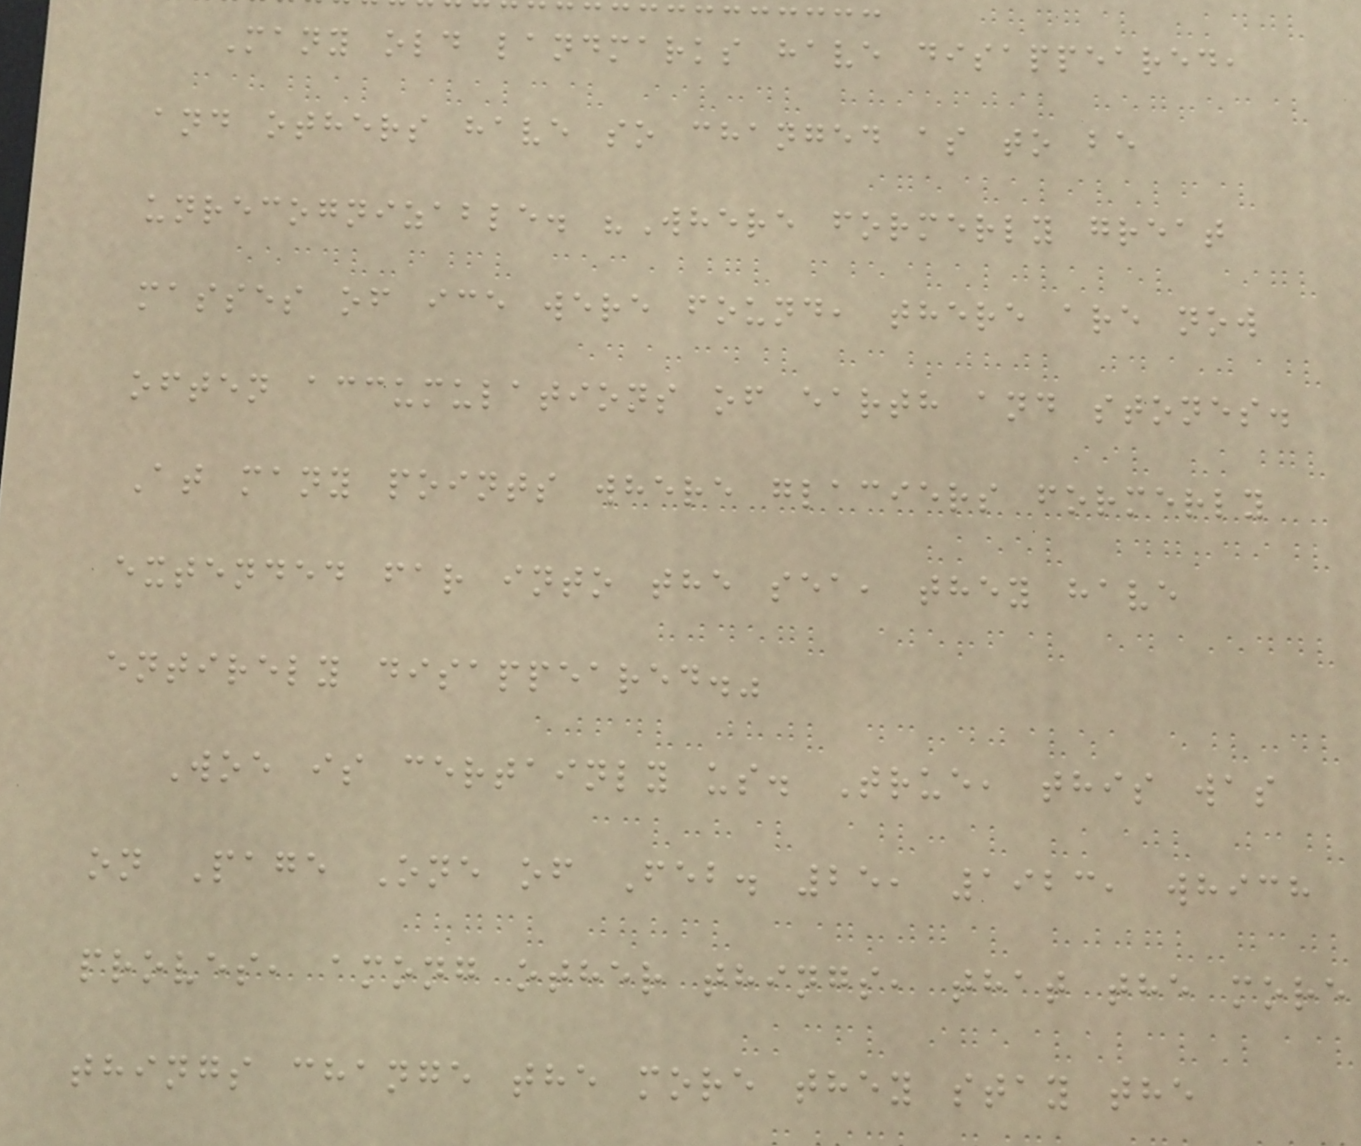Many old landmarks have disappeared,
and others have so changed as to be
unrecognizable. "Where formerly great
masses of ice were found, there are now
often accumulations of earth and stones.
At many points where glaciers formerly
extended far into the sea, they have
entirely disappeared."
Woe is certainly us. True, this was
on Page One of Feb. 25, 1923, which
proves, among other things, that the more
things change the more they stay the
